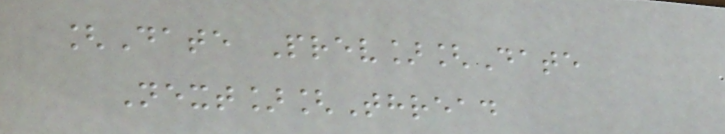[Date Prev][Date
Next][Thread
